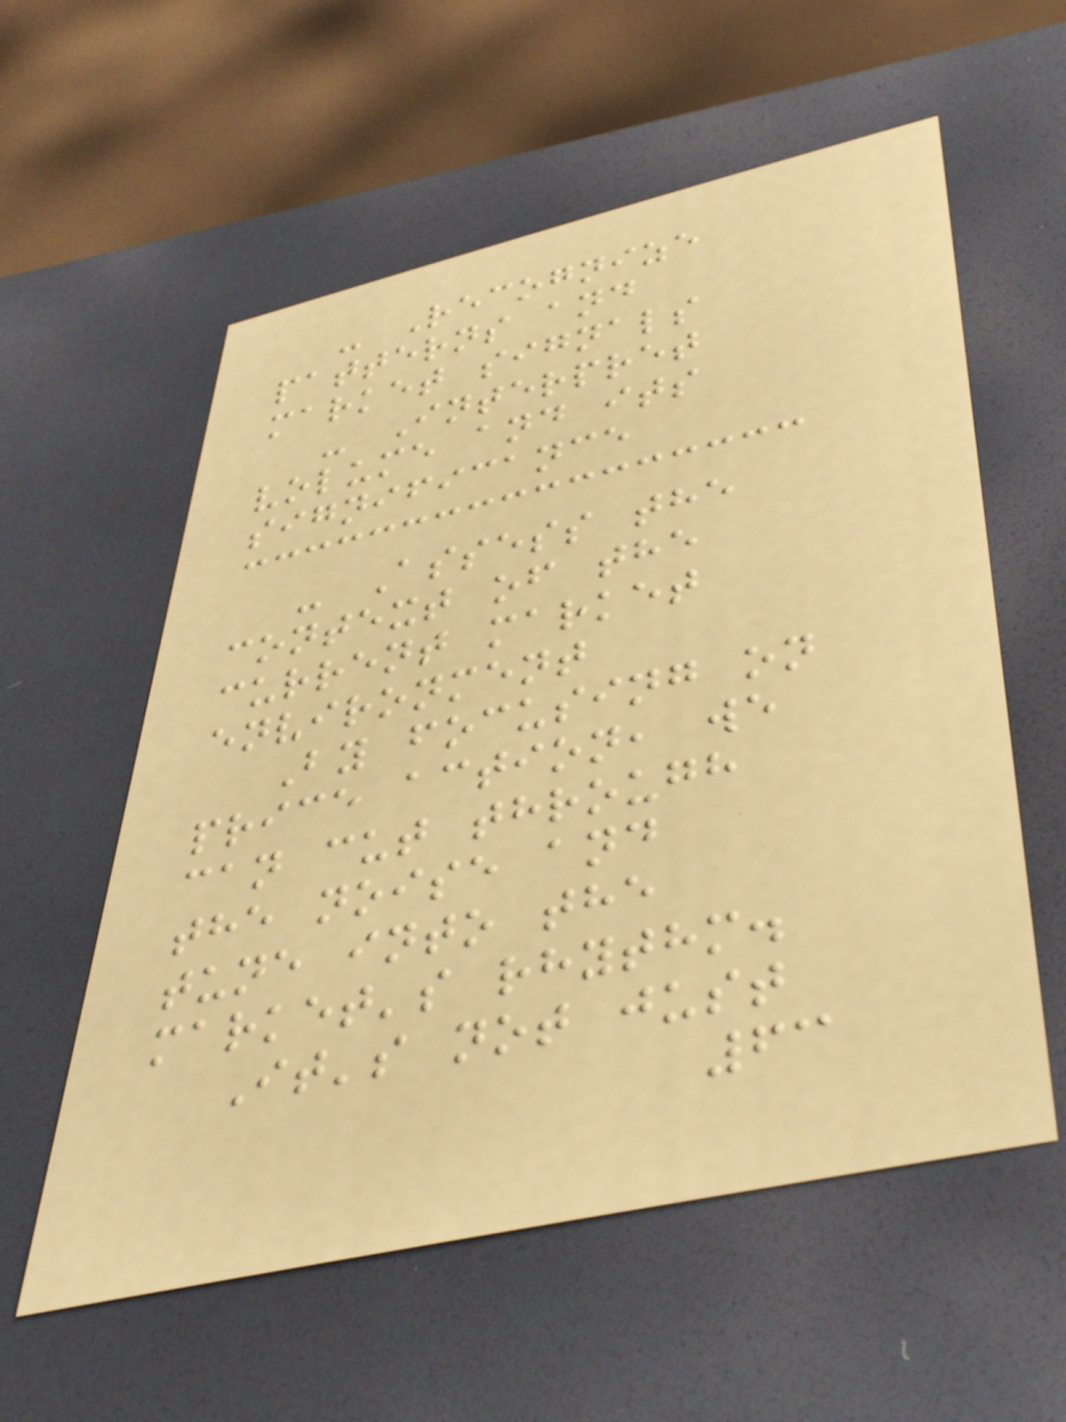- Recognize
patterns and
market signals
- Interpret
volume and its
significance
- Assess the
context of the
current market
environment
By focusing on
price action, we
can cut through
the noise and
tune into the
market's rhythm.
It's not just
63
